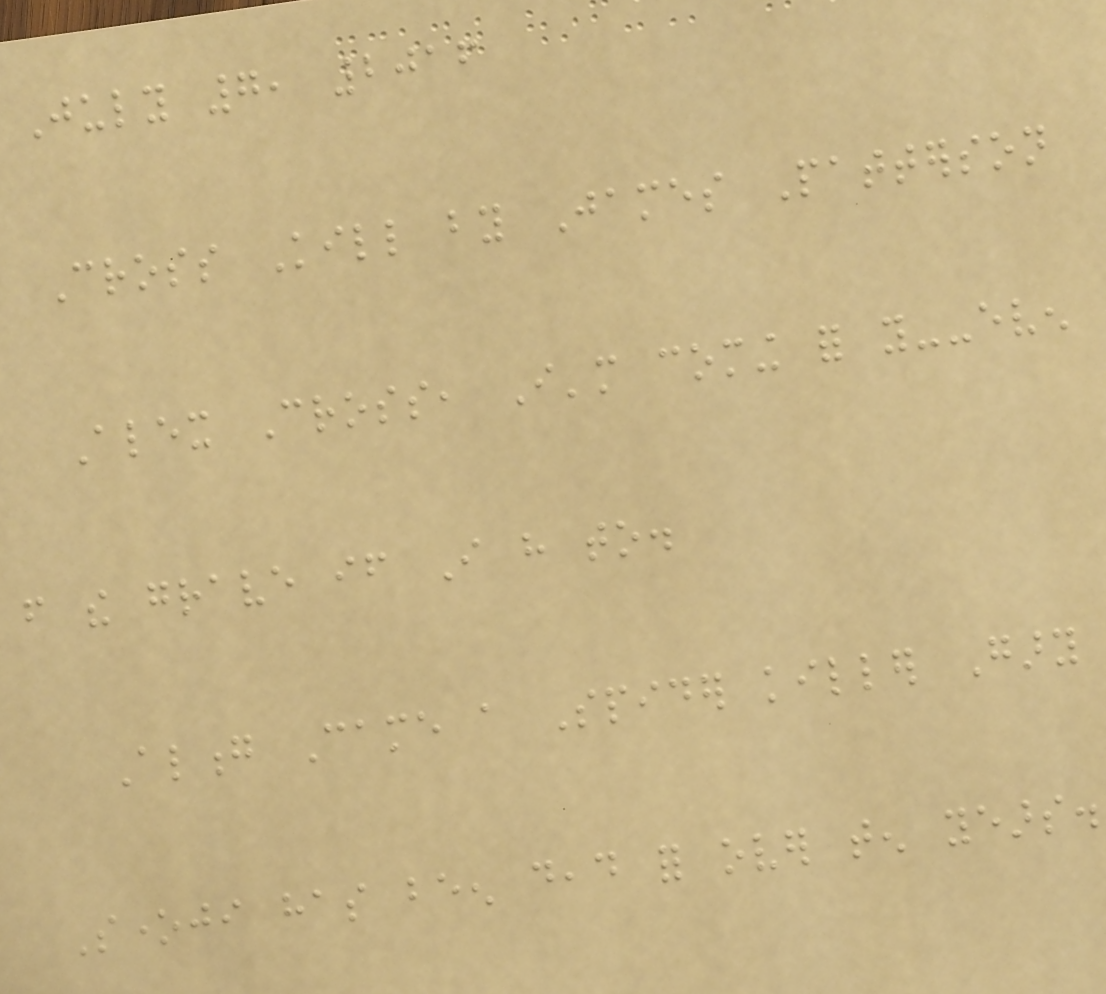July 7, 2016
Cross Kill by James Patterson
Alex Cross, I'm coming for you--even
from the grave if I have to.
Along Came a Spider killer Gary
Soneji has been dead for over ten years.
